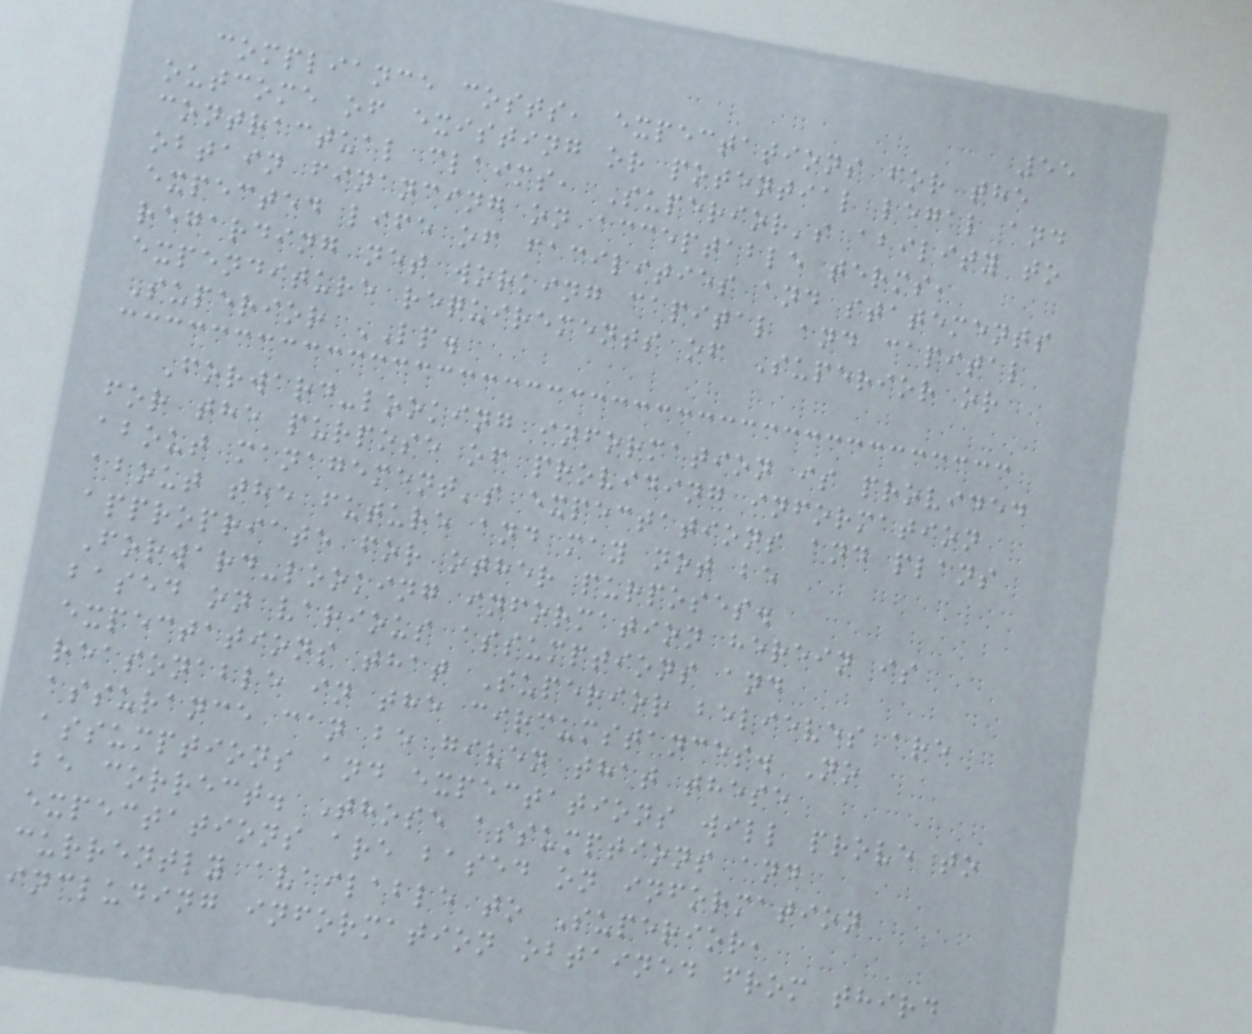55
compliance costs, expectations for the
outcome of existing or potential legal and
contractual claims, Superior's ability to
obtain financing on acceptable terms,
expected life of facilities and statements
regarding net working capital and capital
expenditure requirements of Superior or
Superior LP.
Forward-looking information is provided
for the purpose of providing information
about management's expectations and plans
about the future and may not be
appropriate for other purposes.
Forward-looking information herein is
based on various assumptions and
expectations that Superior believes are
reasonable in the circumstances. No
assurance can be given that these
assumptions and expectations will prove to
be correct. Those assumptions and
expectations are based on information
currently available to Superior,
including information obtained from third
